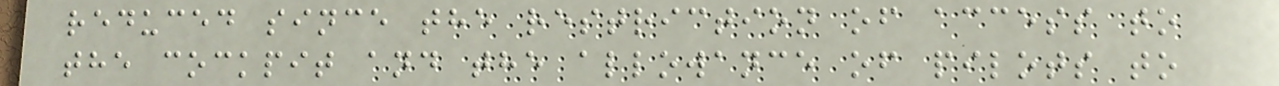reduced since the restriction of access to
the cockpit and the allowance of pilots to
